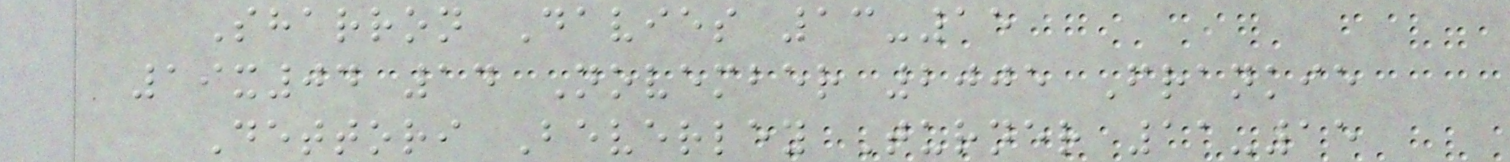Sharron Davies 13-15
19x04 14 November 2005 Frankie
Dettori Beverley Turner 11-15
